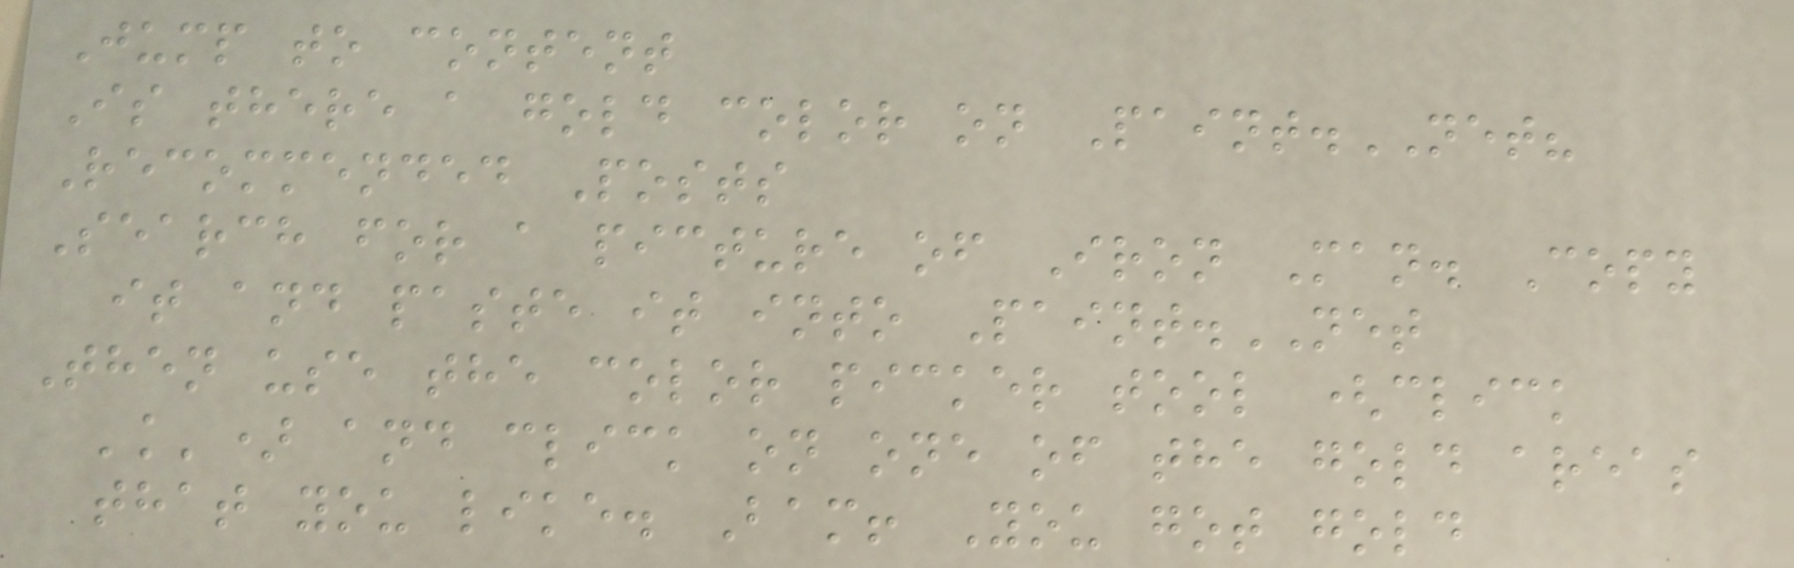Jump to content
Is there a gold color on Paint.NET?
Recommended Posts
Search for a picture of Iron Man. Copy
it and paste it into Paint.NET
Then use the color picker tool (click
'k') and click on one of the gold areas
that you like. Bam! You got gold
